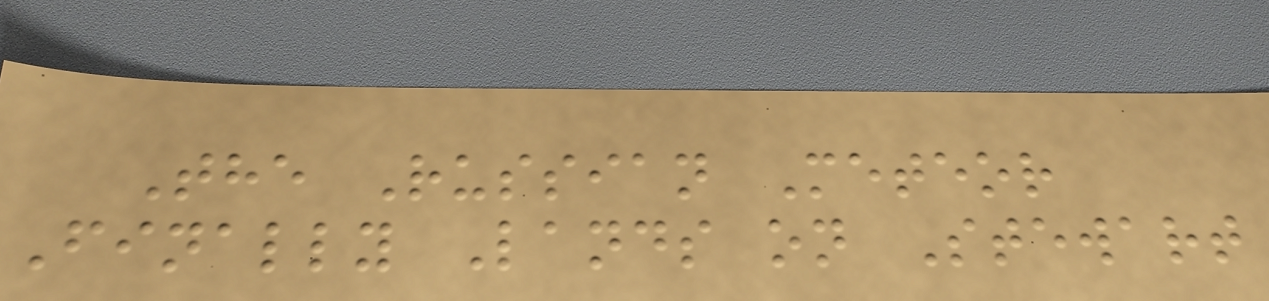The Russian Meteor
Finally Lands on Stewart
